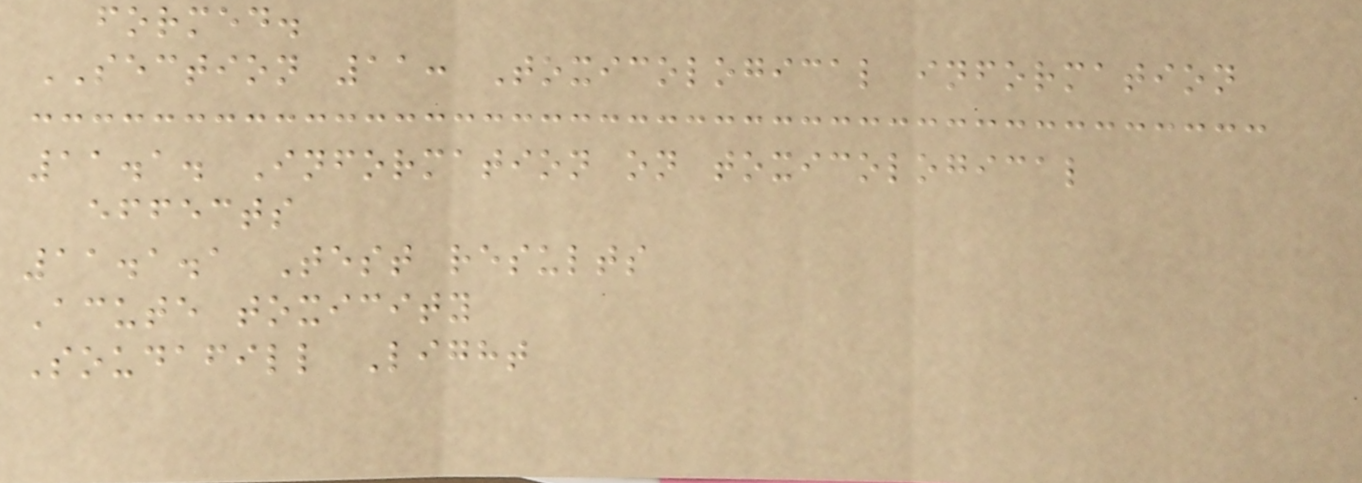formed.
SECTION 11: Toxicological information
11.1. Information on toxicological
effects
11.1.1 Test results
Acute toxicity
Soudafill Light
